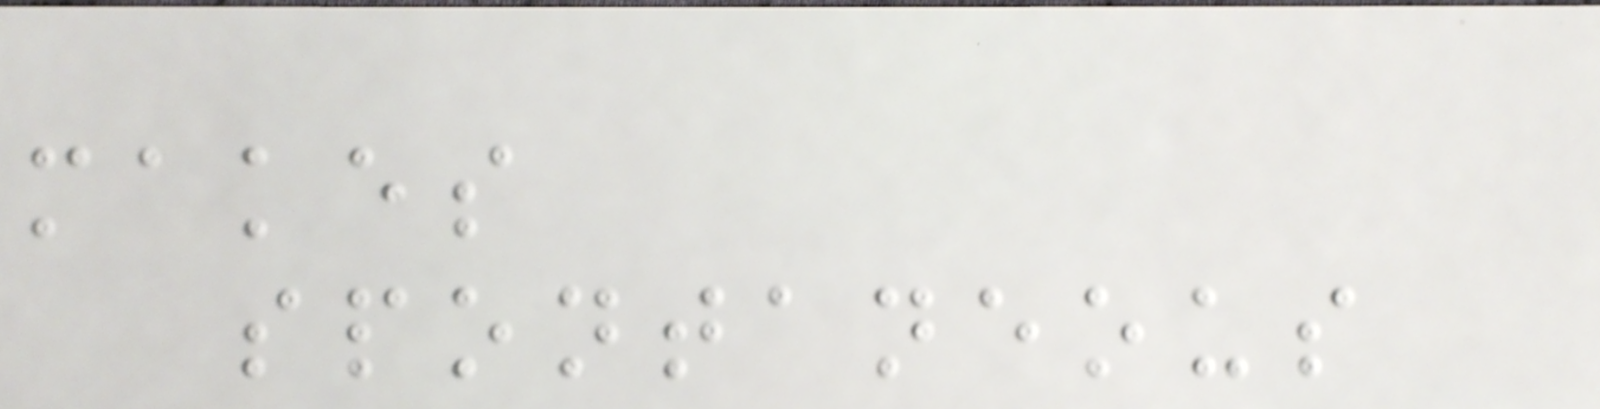makes
spontaneous
